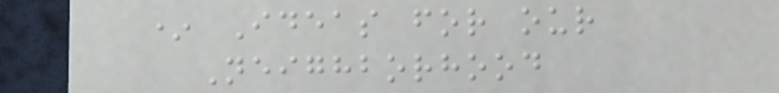* Ideas for our
Neighborhood
